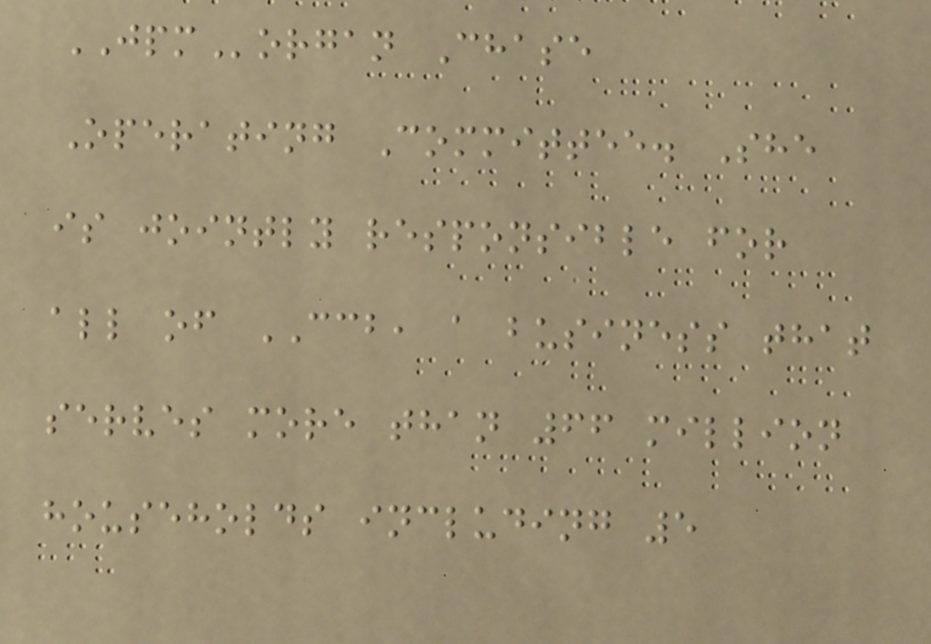JPMorgan Chase
Operating Committee. She
is jointly responsible for
all of CCB, a business that
serves more than 66 million
households including 5
